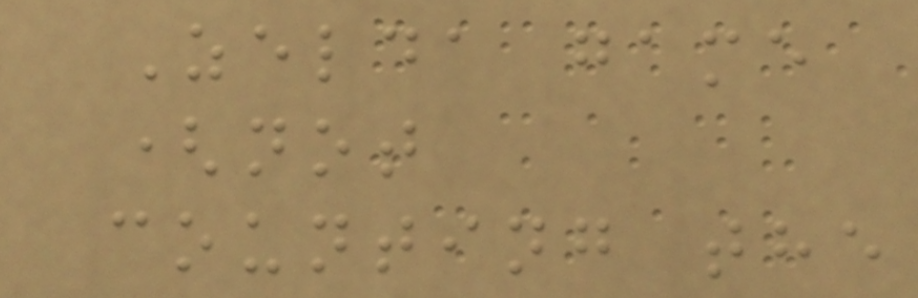Zelda game
(not
counting the
